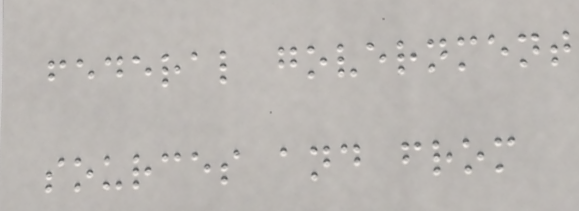federal government
sources and from
